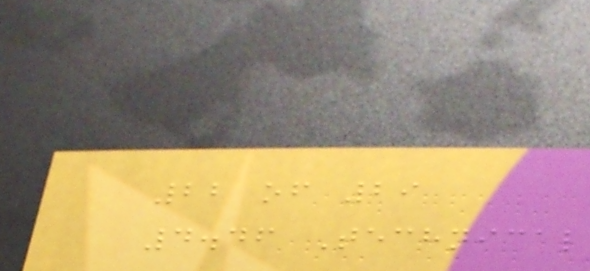22 of 29
4.46 Technical
